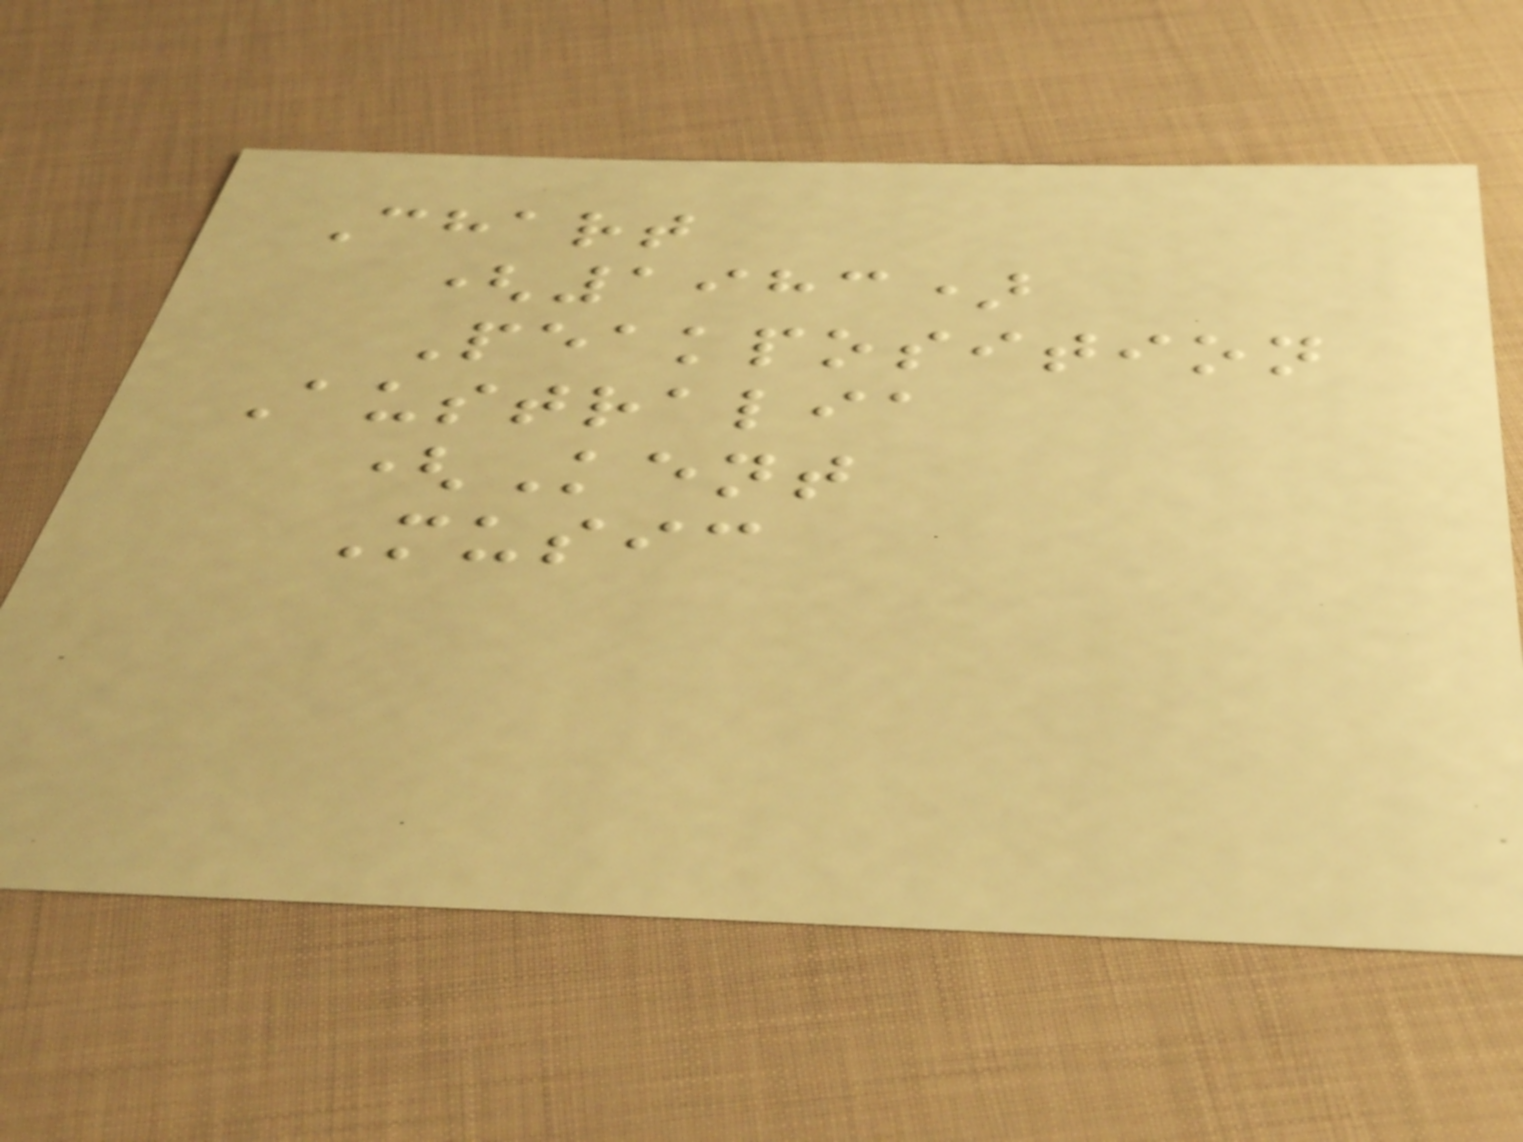Chart
(1983)
Peakposition
Australia
(Kent
Music
